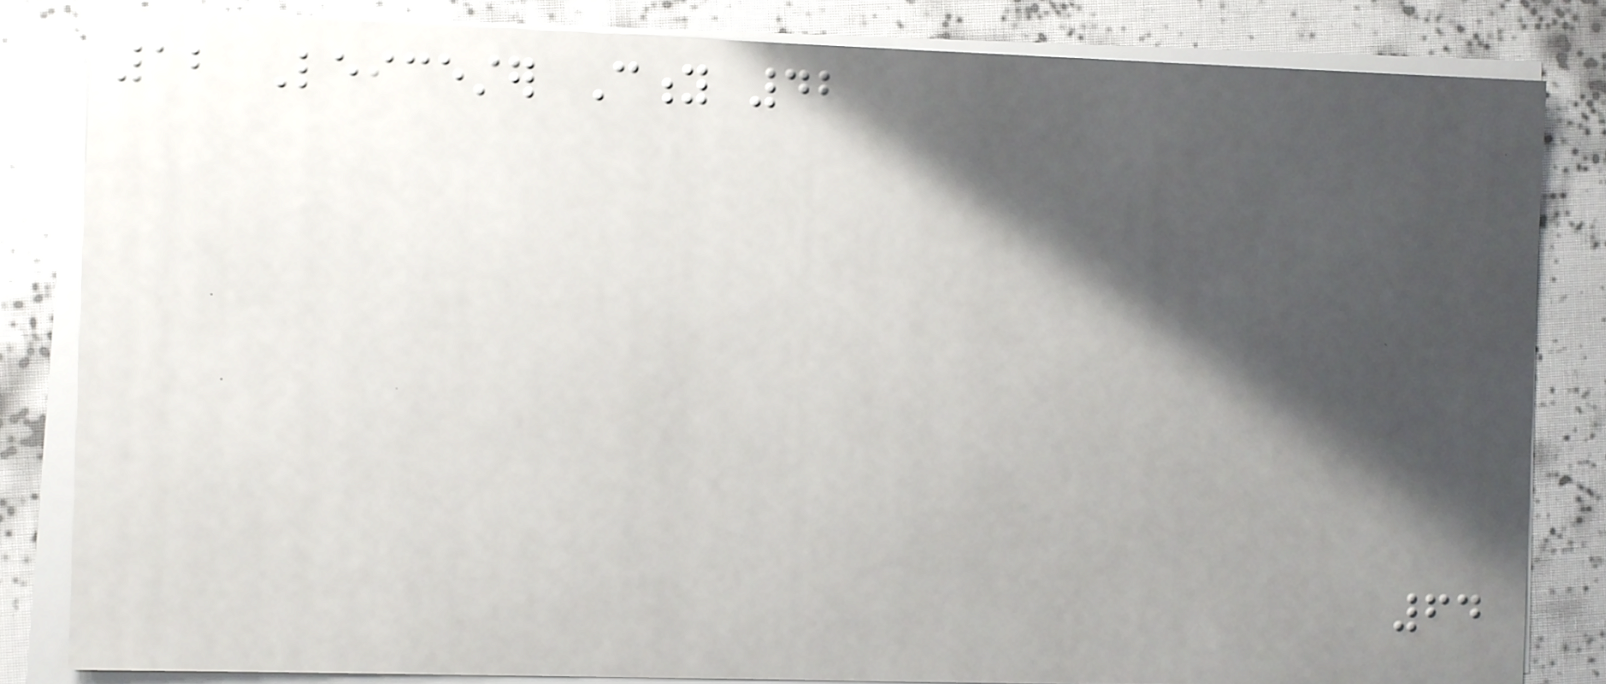12 Leicester City 42
64
